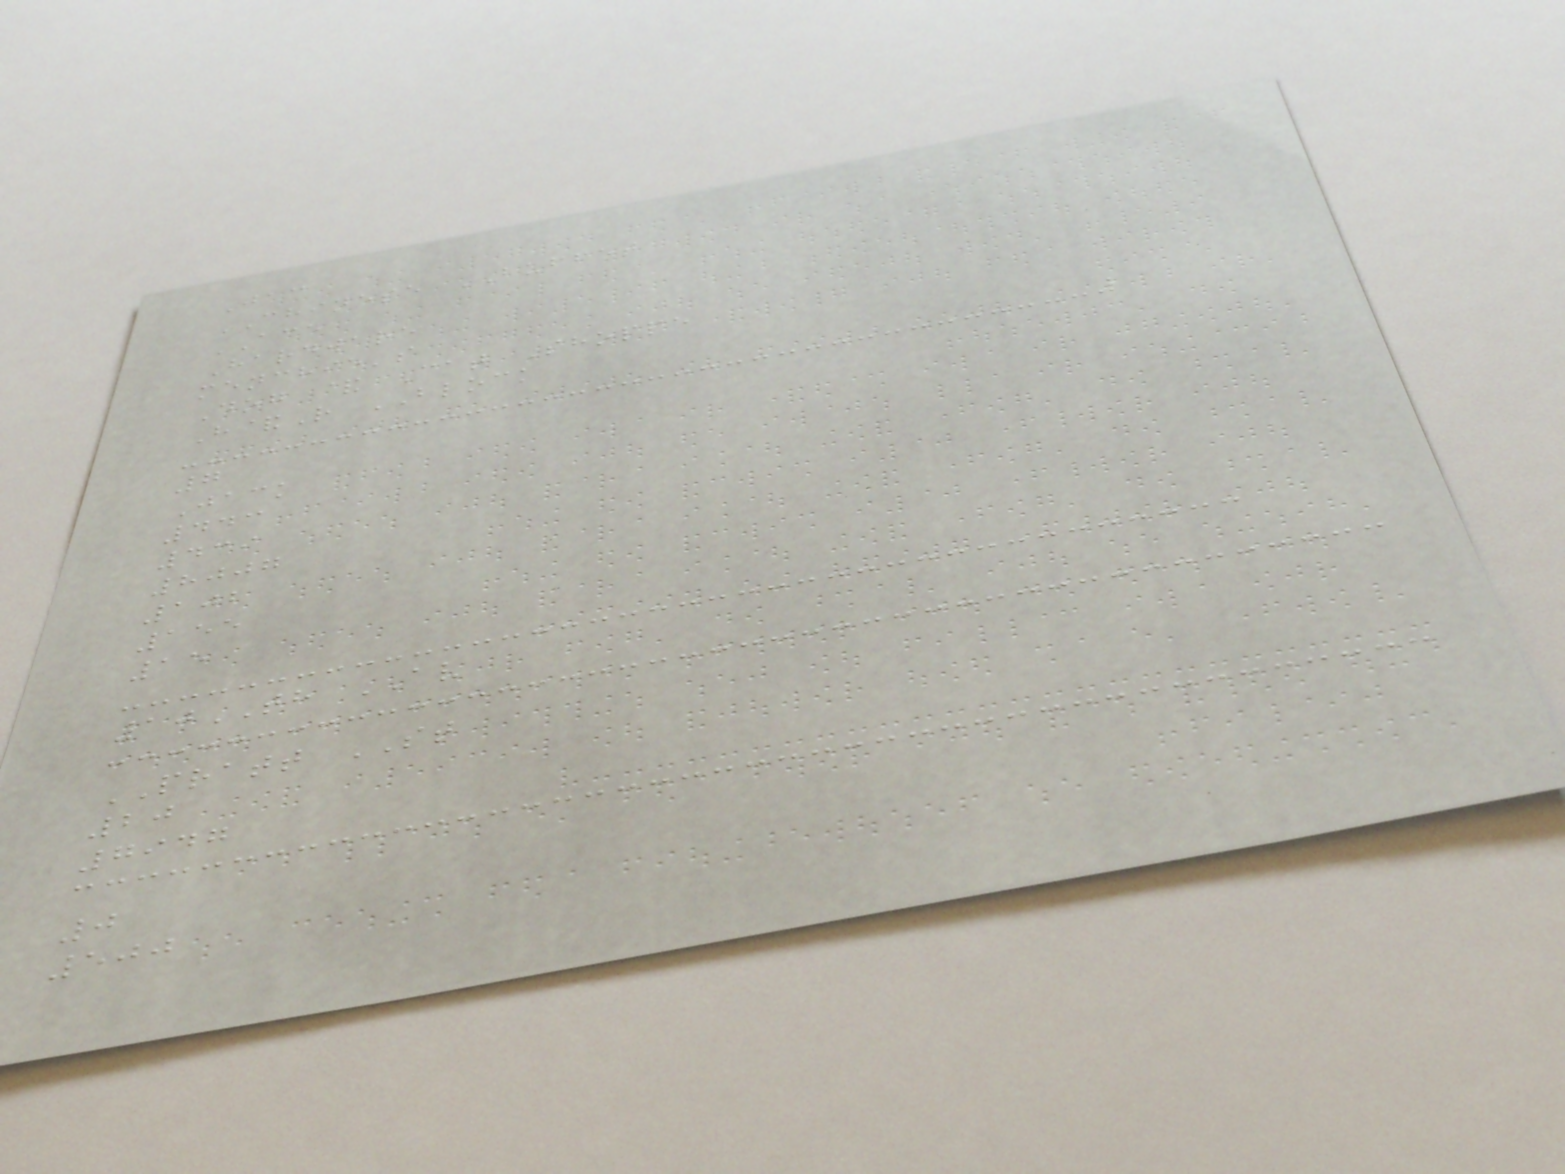Jac
CHINESE BUFFET
ACE
Hardware
menchie's
Dog & Cat Shoppe
H&R BLOCK
7
Jack
443
439
8007
102
155
15
10TH AV
PRATT ST
20
7947
0
500
